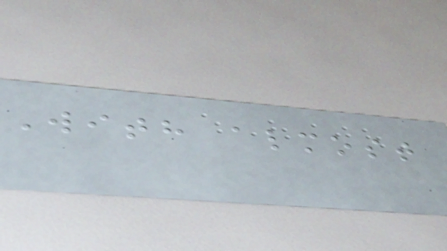With almost
